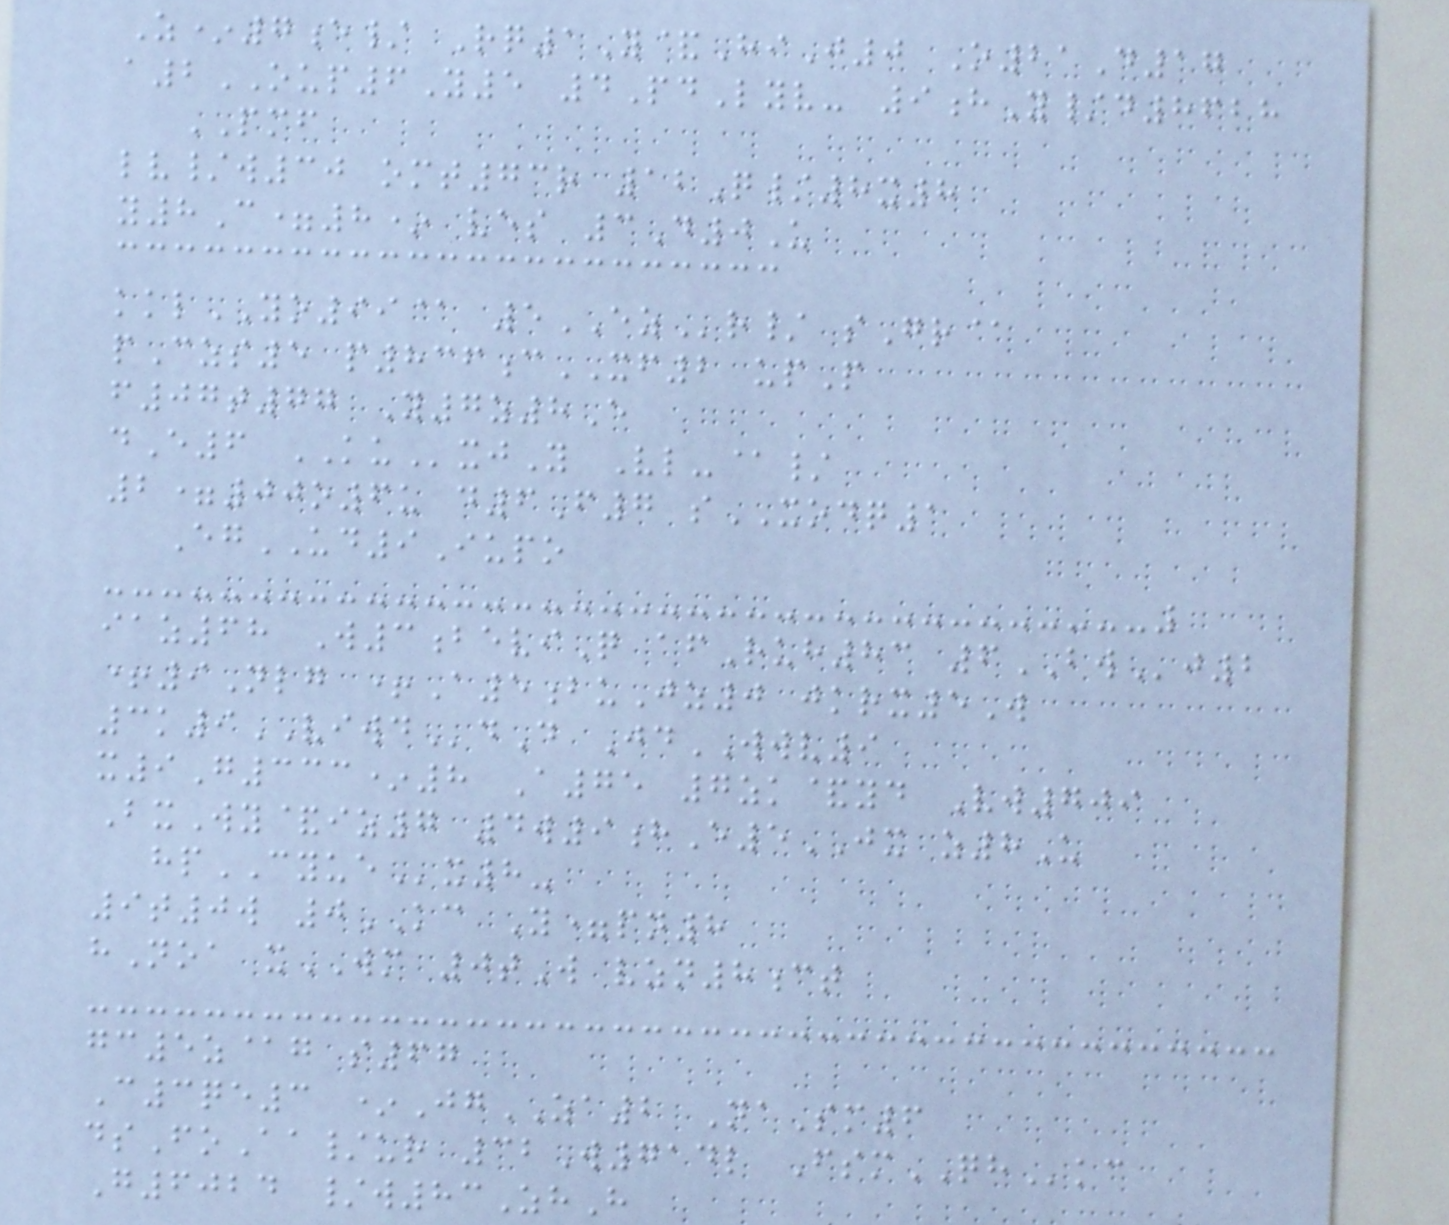Z*7e/ Rq1Y&HiJ0 O21D17
a2OUP6Y5 4PdLyv- 9hY/d8628
PMF
lv/w30 omt73r 12Q/8x8
y8C=8* ves 3D0U
kklYO99@ 5EZr/ sGr@
pCzs5 p836cXF2 upP
f07t77 Y7z8E
dE6 KUxjY Vl-@/
2=00o6u d6F7 sXODQ1
EgUD9Iupo
iaz68 W3beviQ afRuh83 6BWj2
+9Nlg +A5buJz0 jkrx5W
3k9VIWDdD JdWWV9
x9G333*8 A75 7zk&yd Vw709
BxWy&iz7 4w9hE5JX z8U
hpCYUEx8-
9t0w 0KC Y=pn8
hNoa xWM 0tW vzn8ct
gc5z@g s67
C3qe3 *JgZA2 NaSm6
dsFoAa/ur 32W714l FsmQHkc
G6024 /w83ZhH
